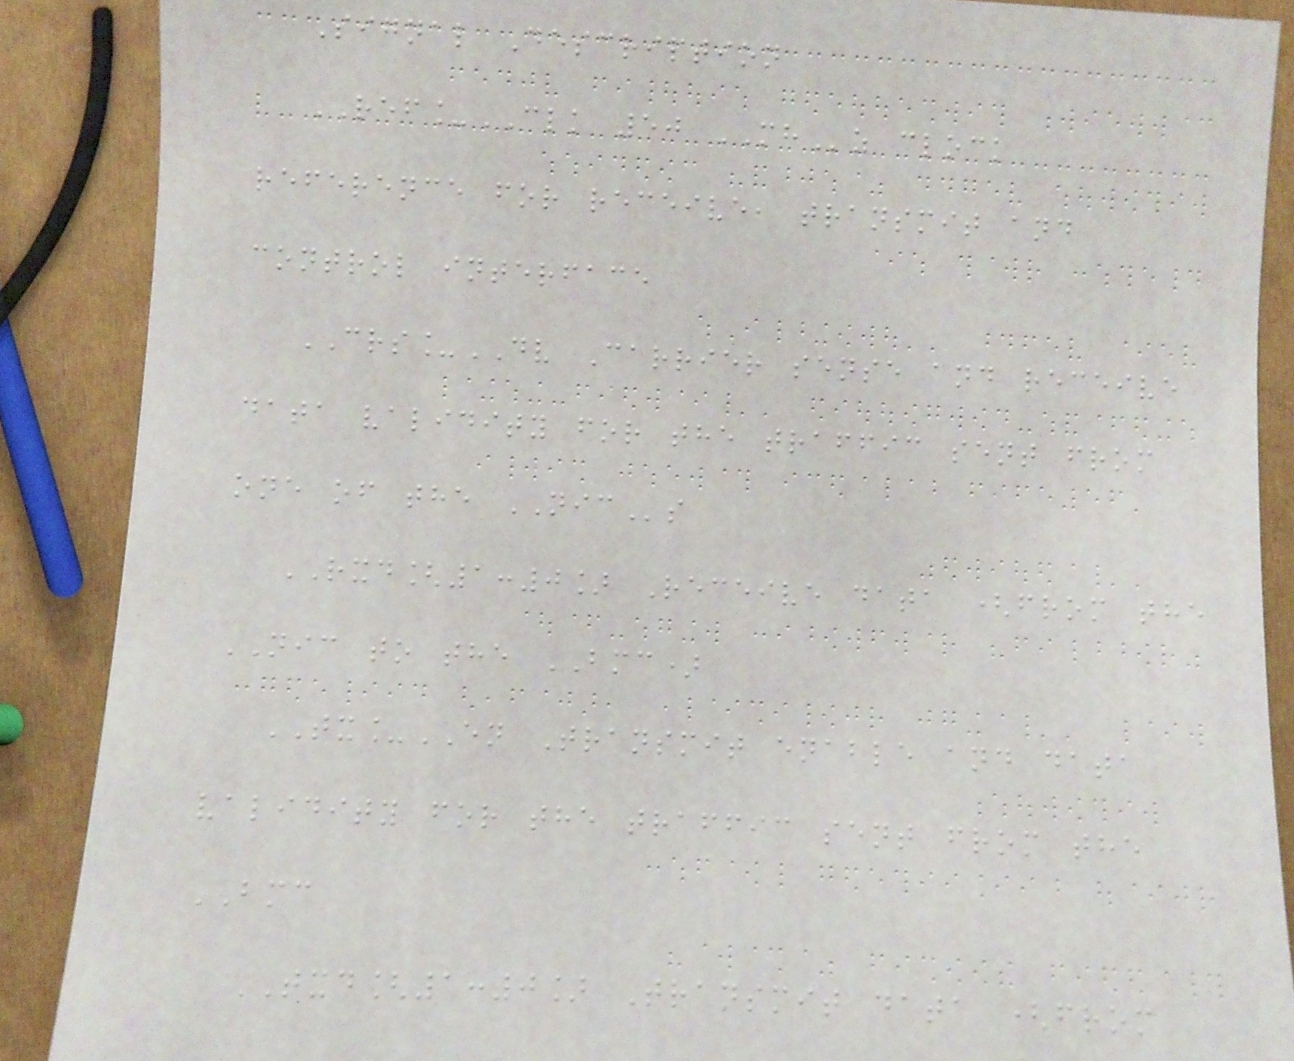Signal Description
REF_CLK 50 MHz clock
reference for receive, transmit and
control interface
CRS_DV Carrier sense and receive
data validity for the traffic sent from
one of the NICs
RXD[1:0] Receive data (from the
NIC to the BMC)
TX_EN Transmit enable and data
validity for the traffic sent from the
BMC
TXD[1:0] Transmit data (from
